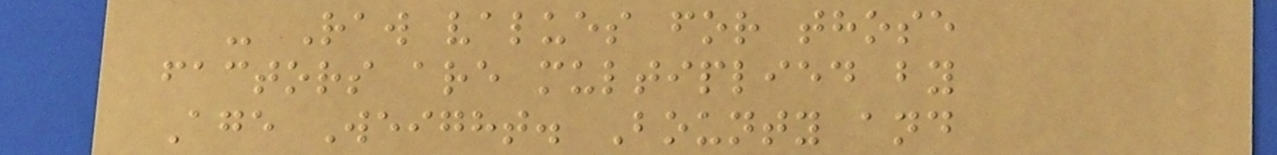- Raw values for those
factors are multiplied by
Age Weight. Bounty and
